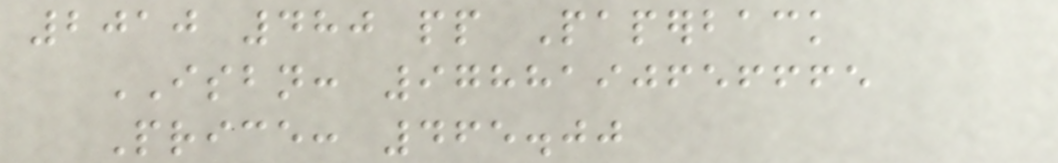2010 480 pp Paperback
ISBN: 9788190656665
Price: 465.00
